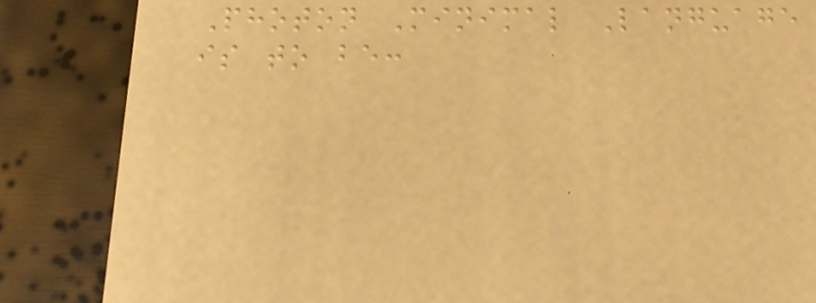Photon Minimal Language
is to be:
